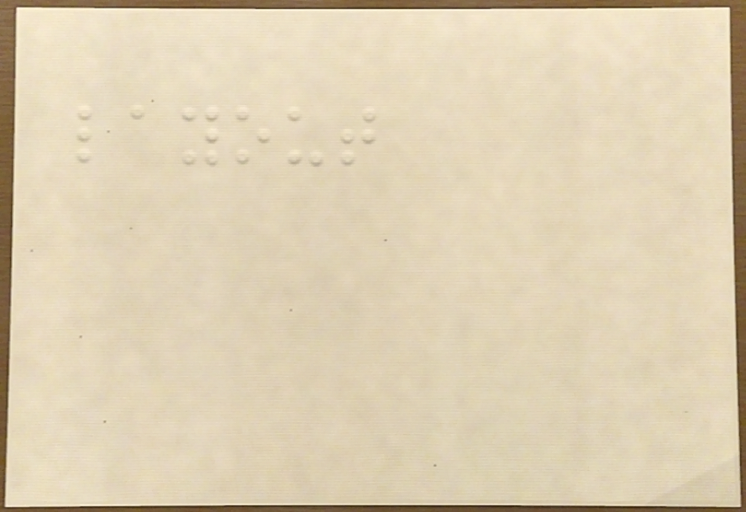layout
